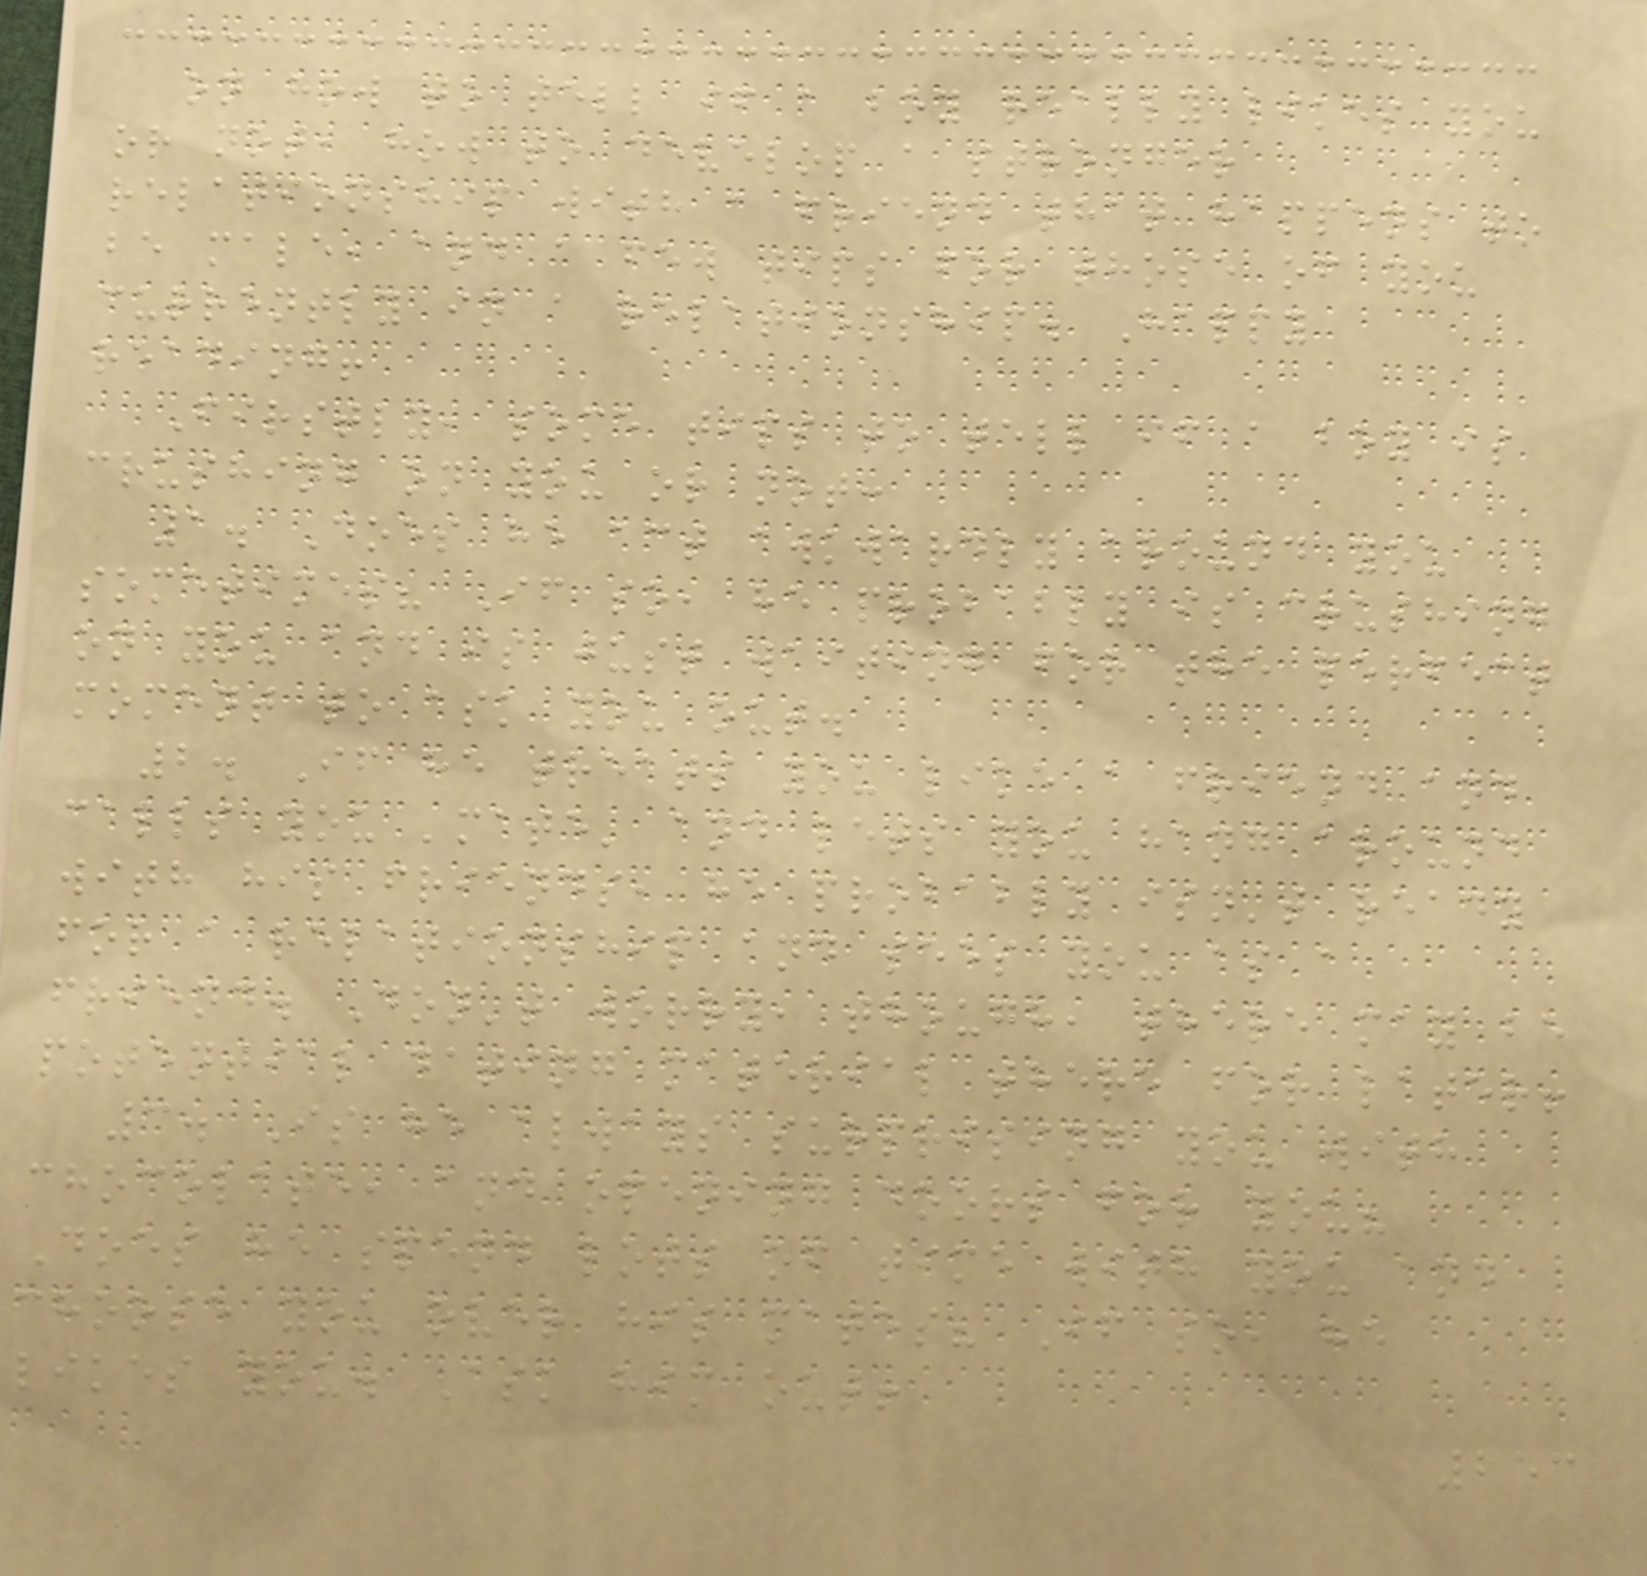on how to tell if a boy really likes you
or not, how to develop a stronger
relationship with a friend that happens to
be male, and a few tips for those of you
currently in a relationship. Happy
reading!
Firstly, some tips to tell if a boy is
crushing on you or not:
1. Does he act awkwardly around you
sometimes? If so, he probably is crushing
on you and is just waiting for the perfect
moment to ask you out.
2. If he treats you like a friend and
calls you 'mate' and lets you hang around
with his friends, he probably isn't ready
for a relationship and sees you as a
friend. Don't worry, though, there may be
potential dating material there for later!
3. Is he always surprising you with
chocolate, and opening doors for you?
Does he spend lots of time with you and
choose you over his mates? If so, he
likes you. Ask him out!
253
